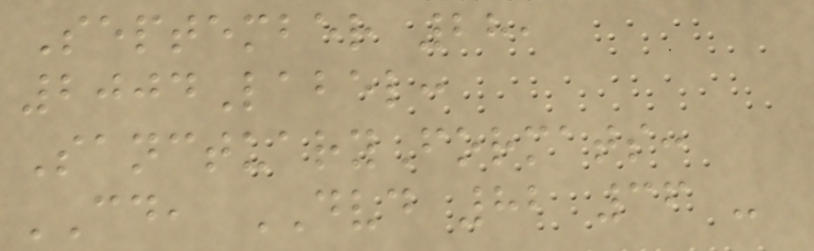September 28,
2004Label:
SanctuaryFormats:
CD, DVD 82 36 -
